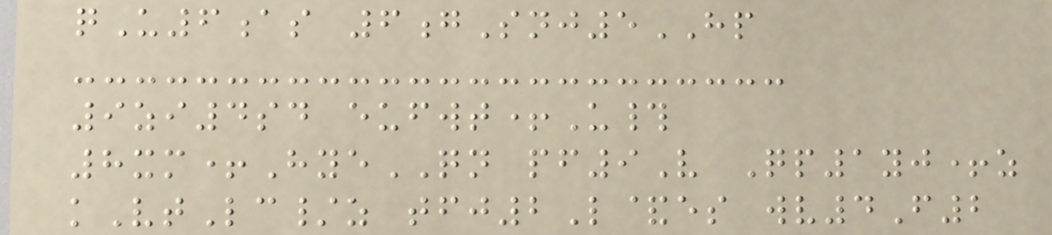qU6as 6gSnj5HP
9zi4sd eufwt+U#
8xm+HyeQN pf9V Qp1yj+z
kVtLc/z tfj2L&es wv4F2
